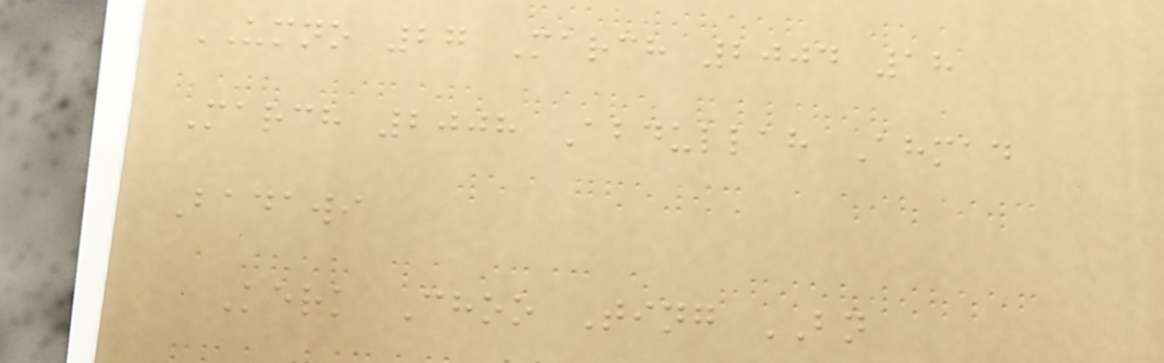UMNO 27 March 2004 18
March 2008 Abdullah Ahmad
Badawi
Kerk Choo Ting BN
